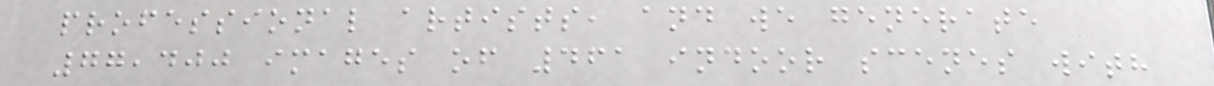professional artists, and we generate
77,400 images of 461 indoor scenes with
